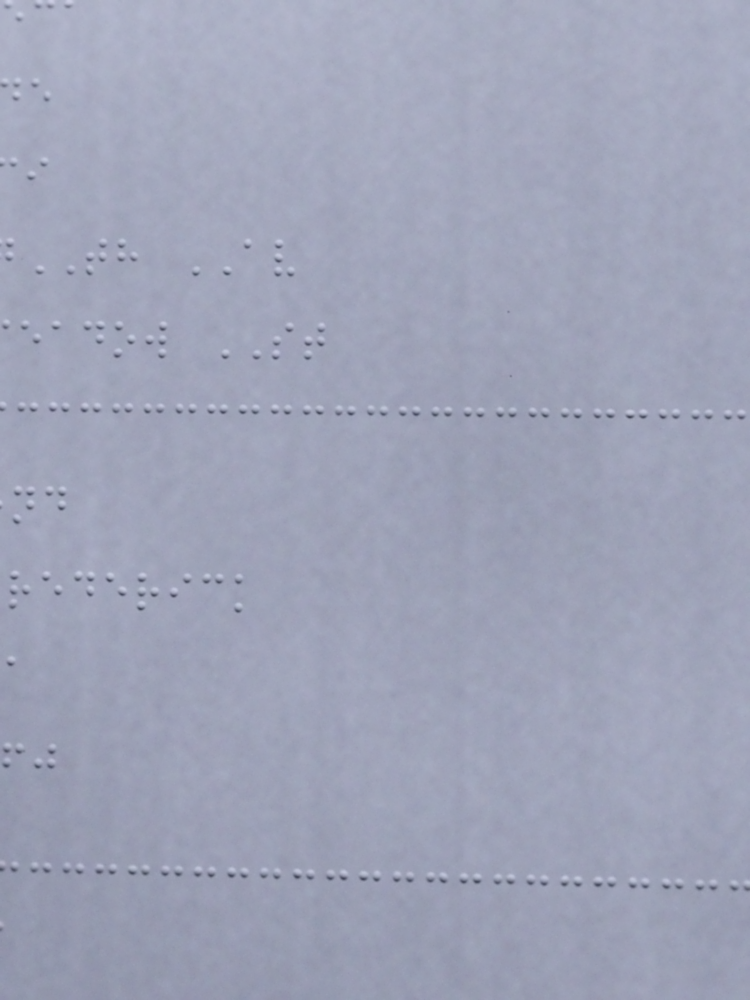TH AV
eadow ST
rederick
